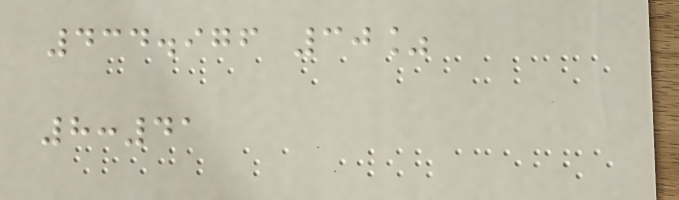434.976 30%
8:41
